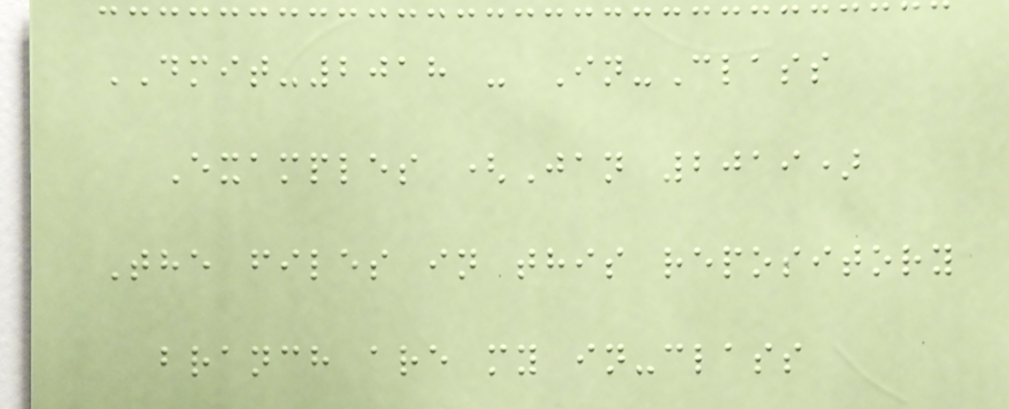DMIT-2018 - In-Class
Examples (Jan 2019)
The files in this repository
branch are my in-class
